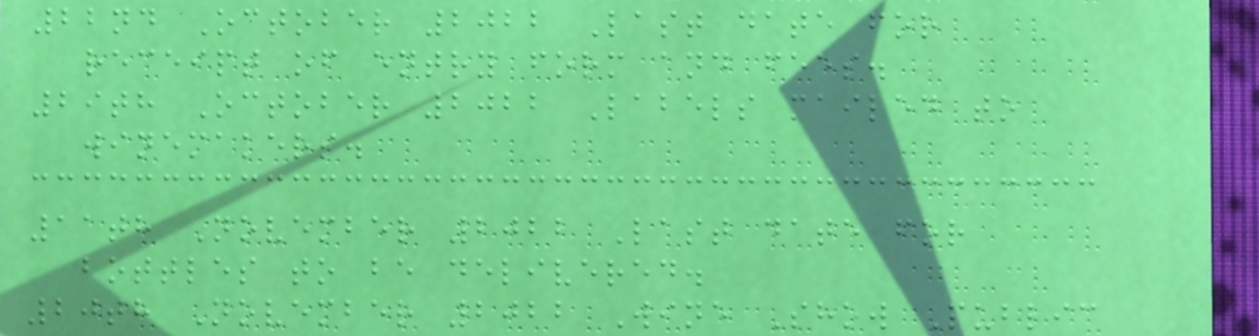22nd October 2022 Last date for
receipt of entry form and fees.
29th October 2022 Labels mailed to
winemakers.
11th November 2022 Last date for
bottles to be delivered.
20th November 2022 Wine Show Public
